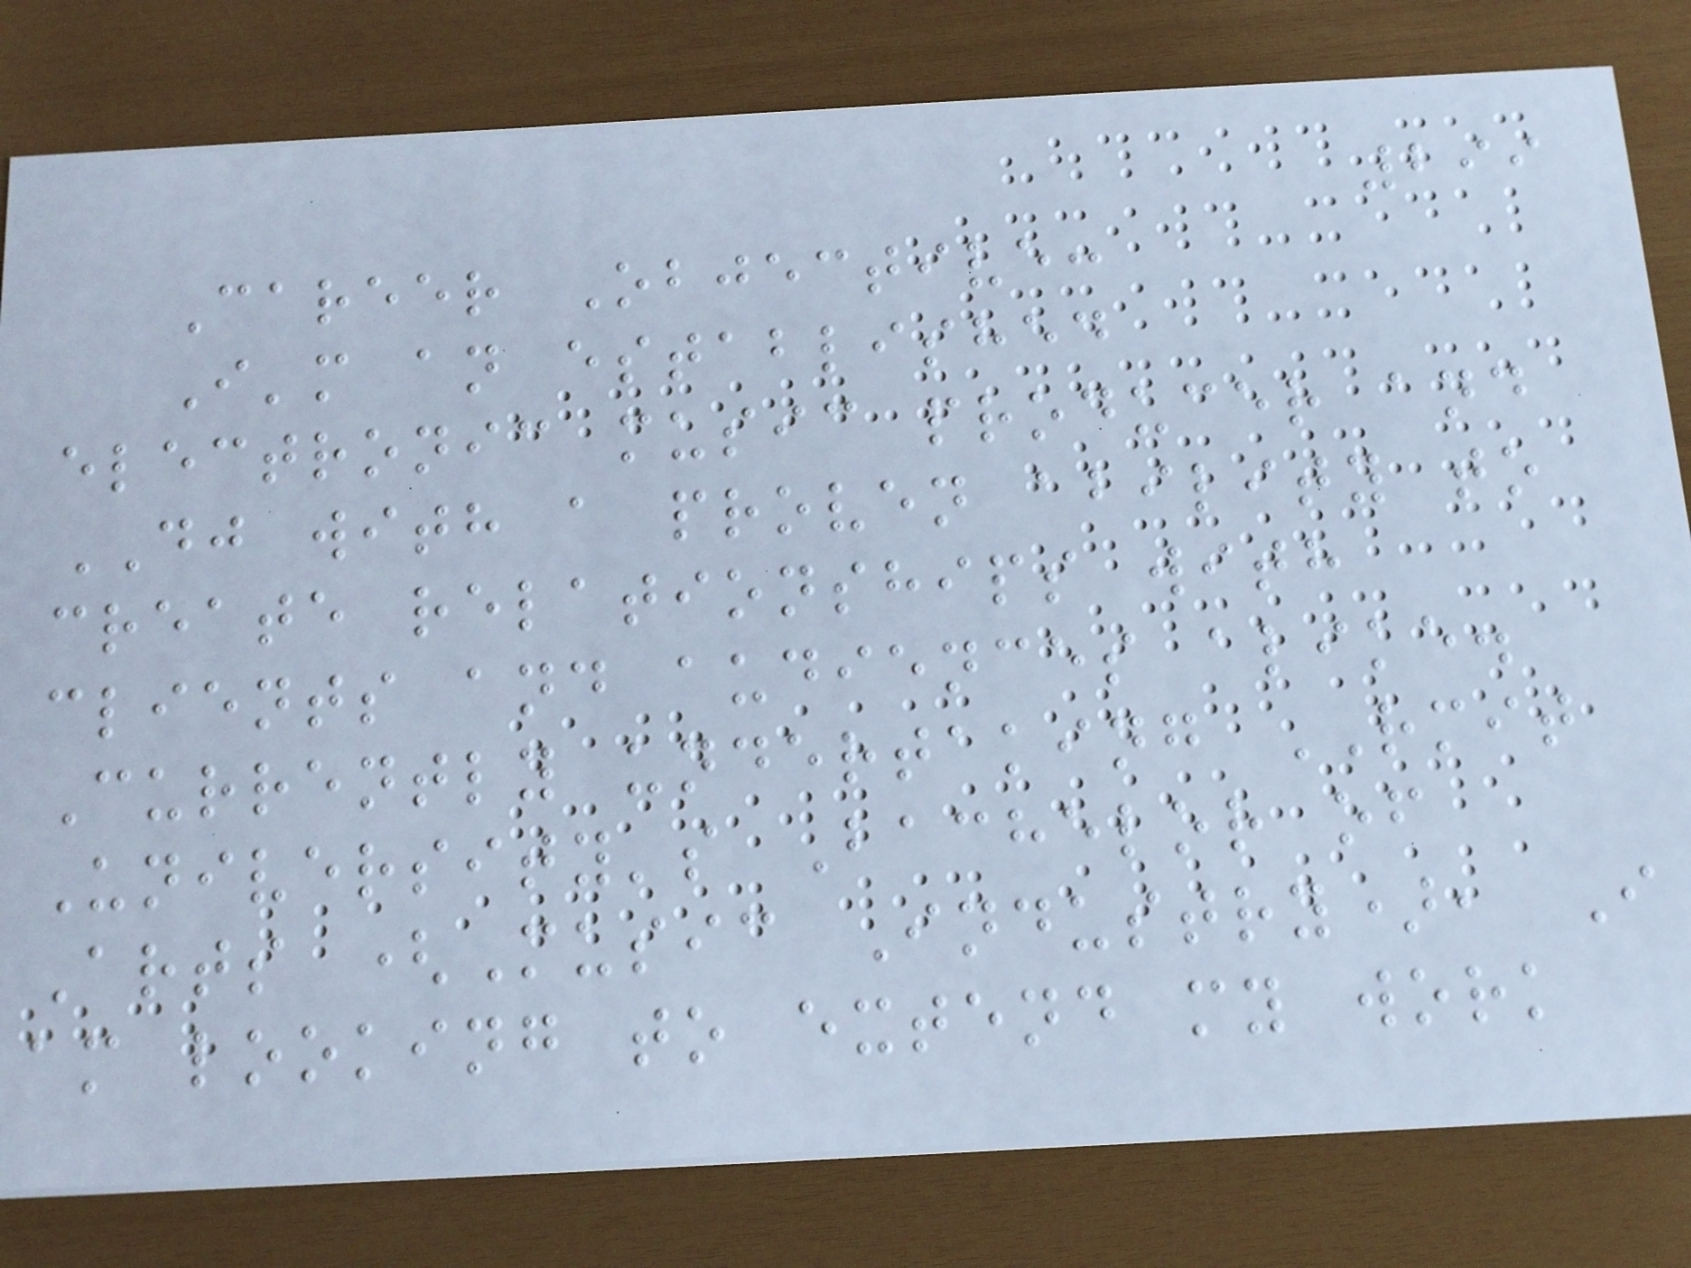299
Career Objective:
I'm an established
electronic music producer and
DJ with a proven ability to
create relationships with
clients and audiences alike.
Currently undertaking RMIT
University's Bachelor of
Arts (Music Industry), I
am looking to extend my work
